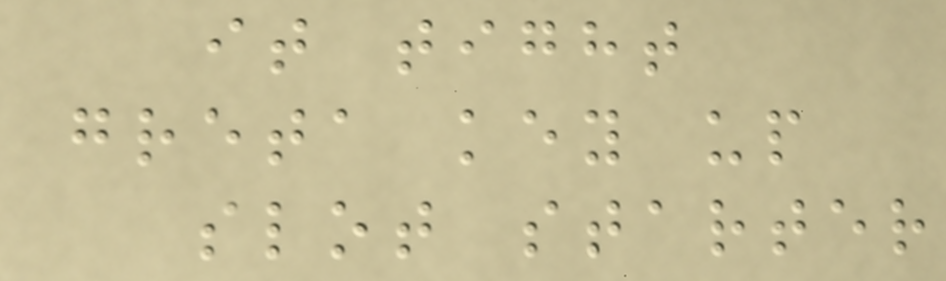it tight
greta key up
slot starter
